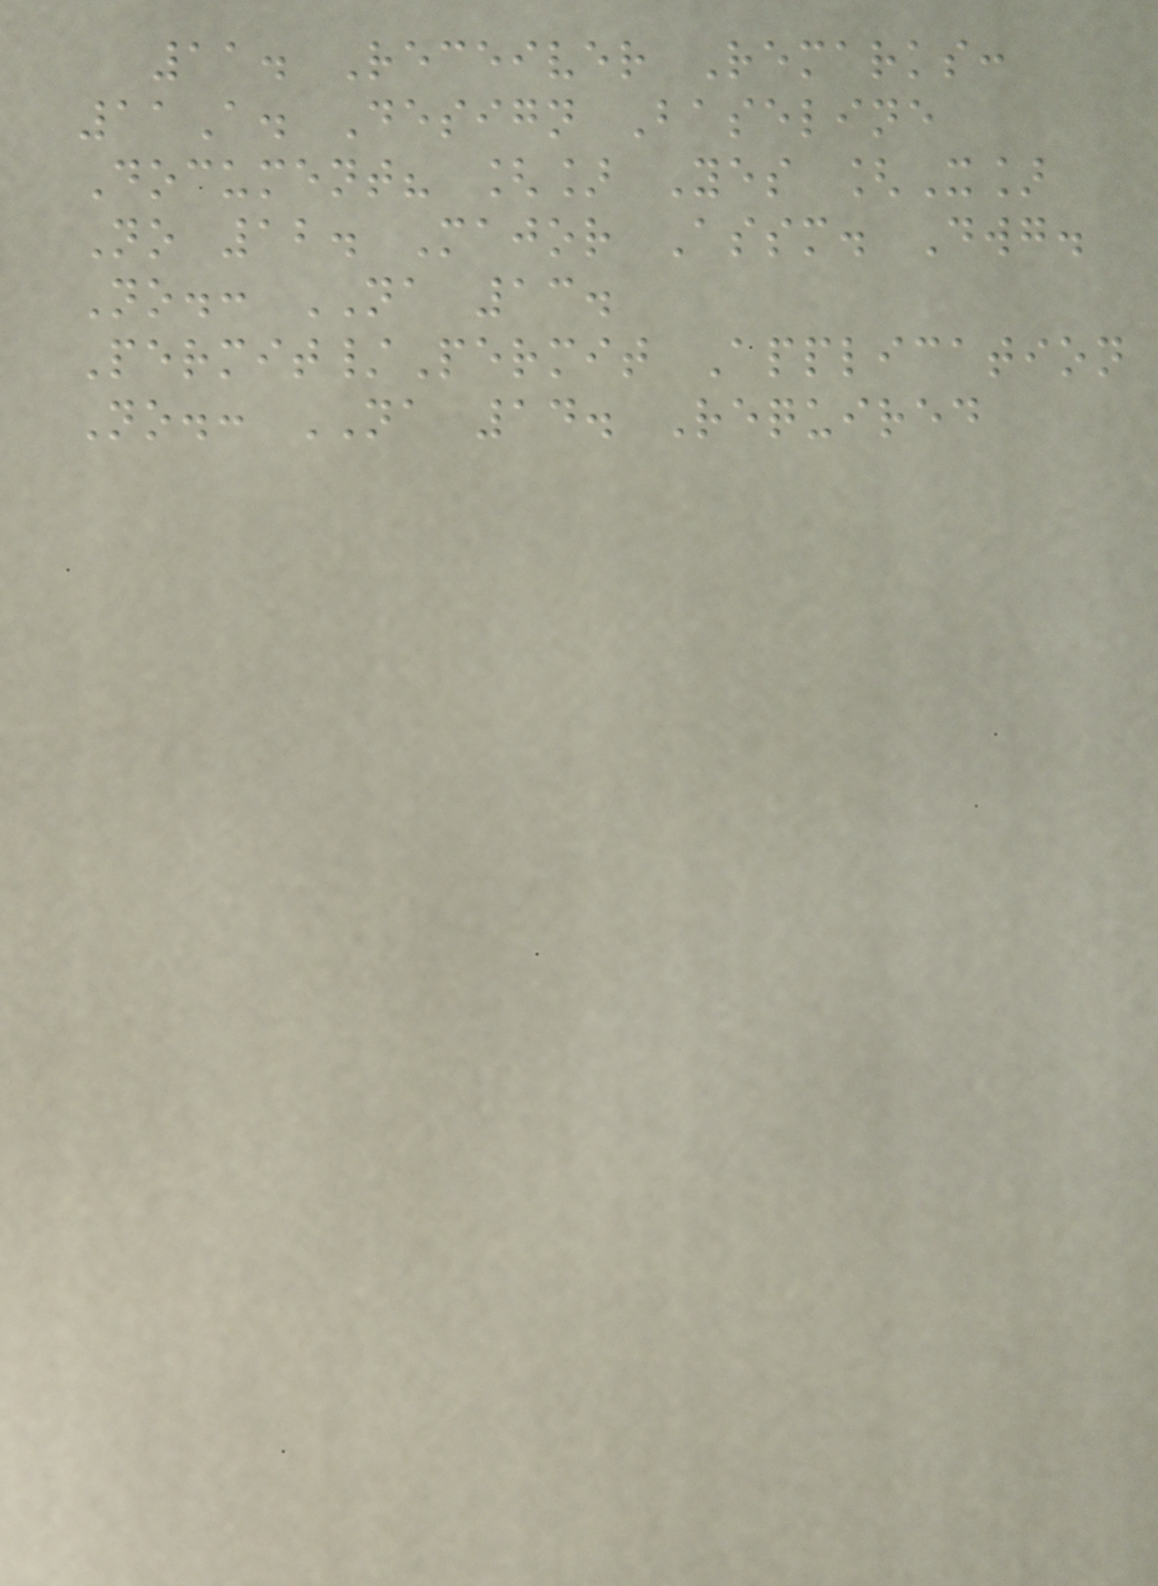11. Receiver Remarks:
11A. Design Baseline
Document? [] Yes [X]
No 12. Major Assm. Dwg.
No.: NA 13.
Permit/Permit Application
No.: NA 14. Required
